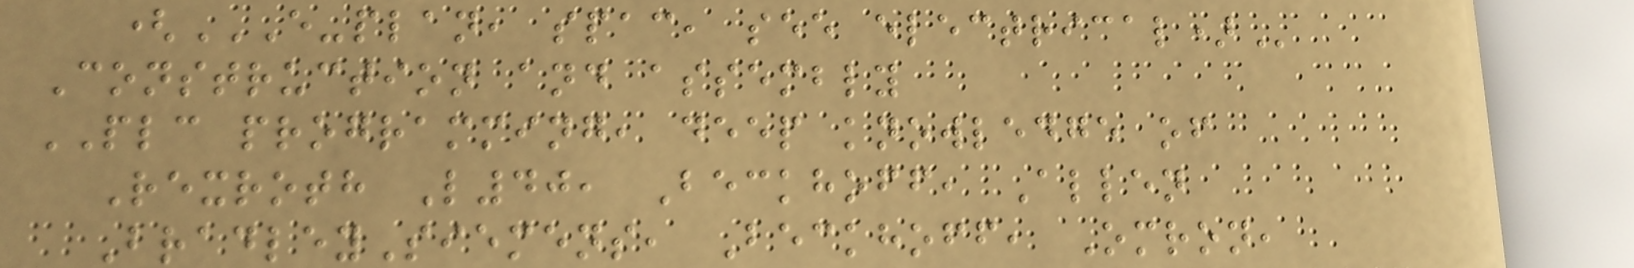(E-PLAN, SPAC, SEE ELECTRICAL)
Construction and assembly
PLC programming, deep knowledge of
Rexroth L40, Beckhoff, Allen
BradleySiemens, Beckhoff, Omron,
